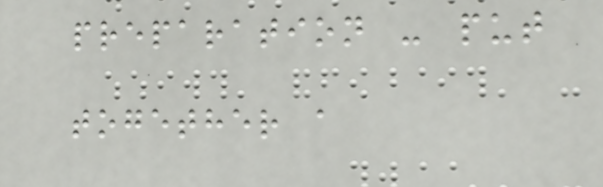preparation - put
together a
